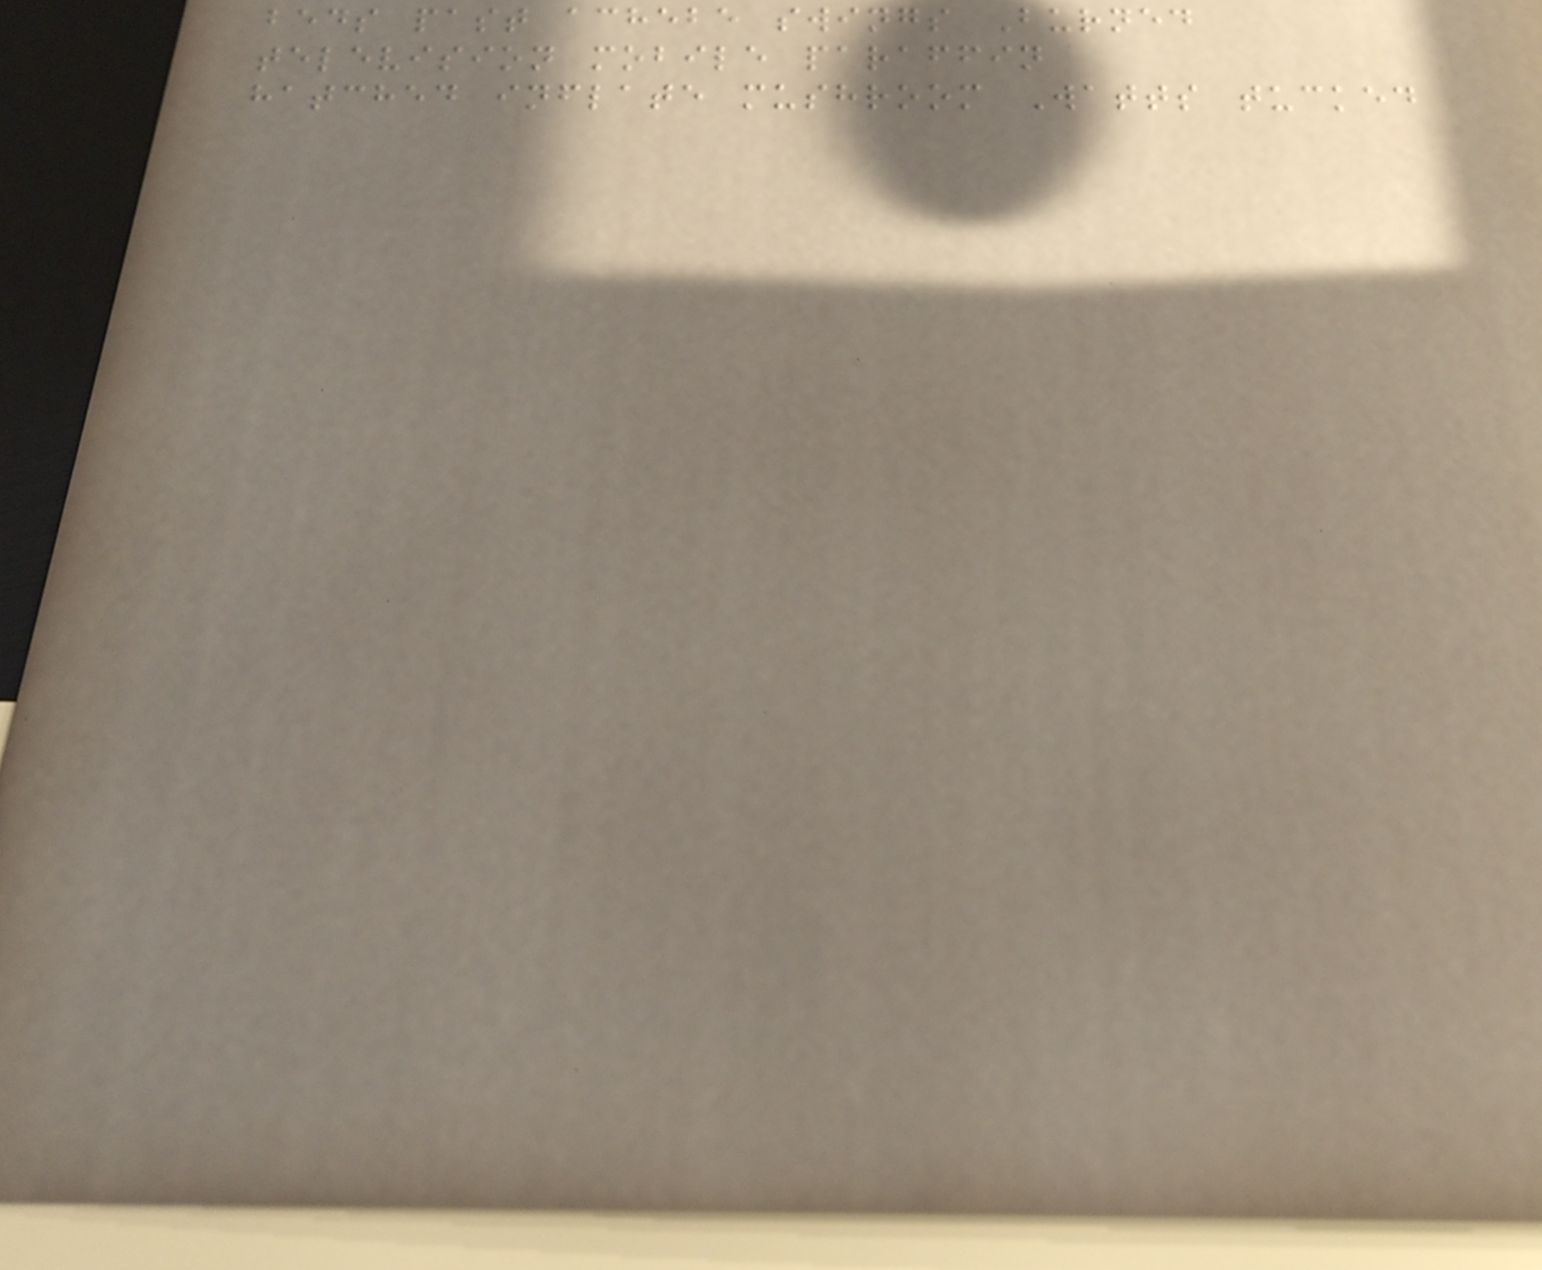beds past achebe swings Burned
television mobile paraffin
hatched inflate mushroom Watts tucked
